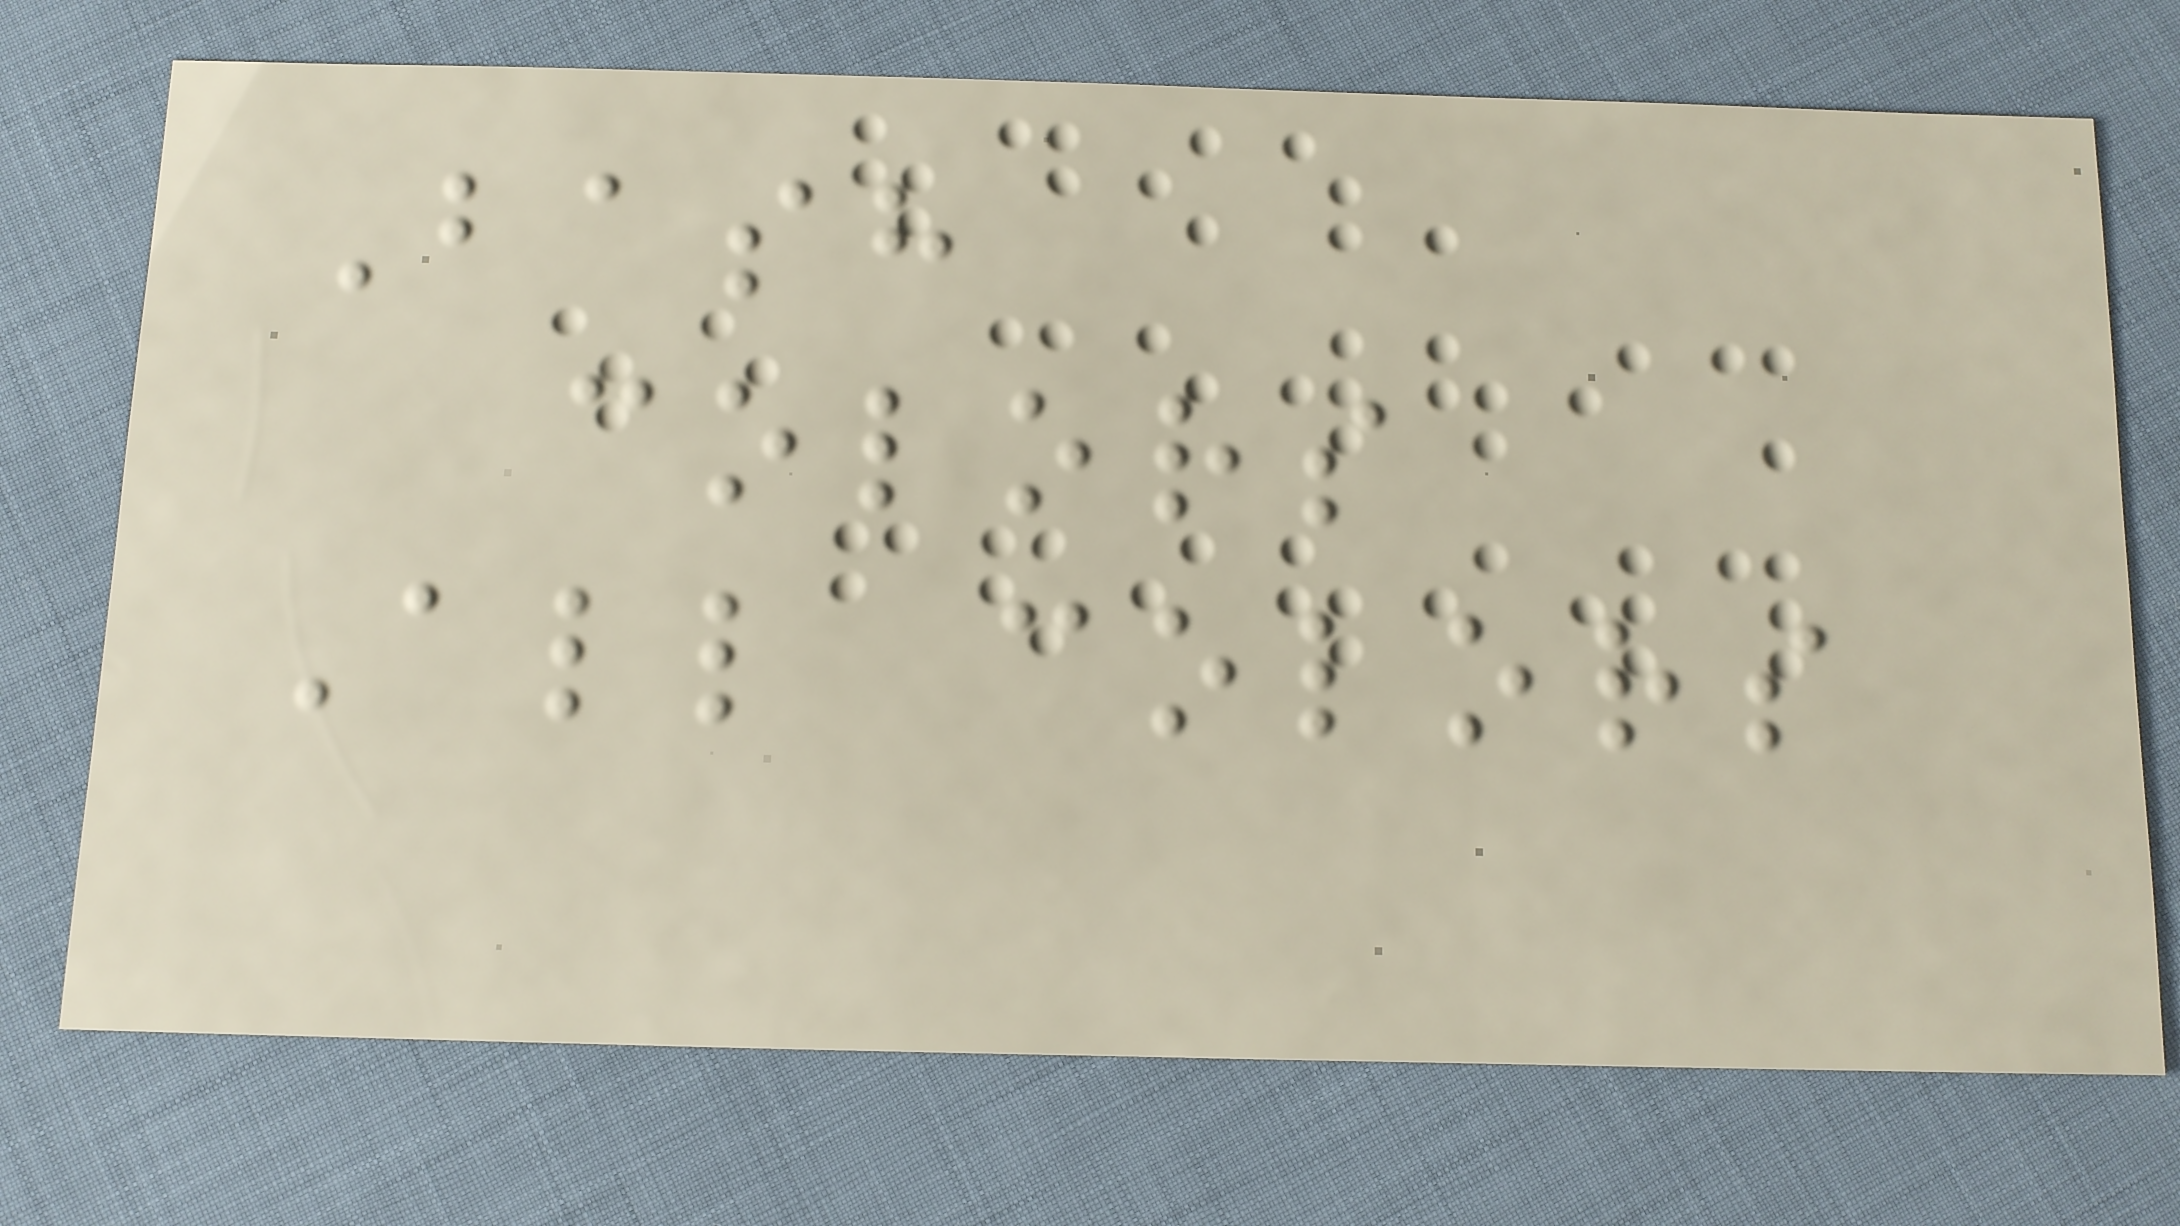Bash
colors
All colors
